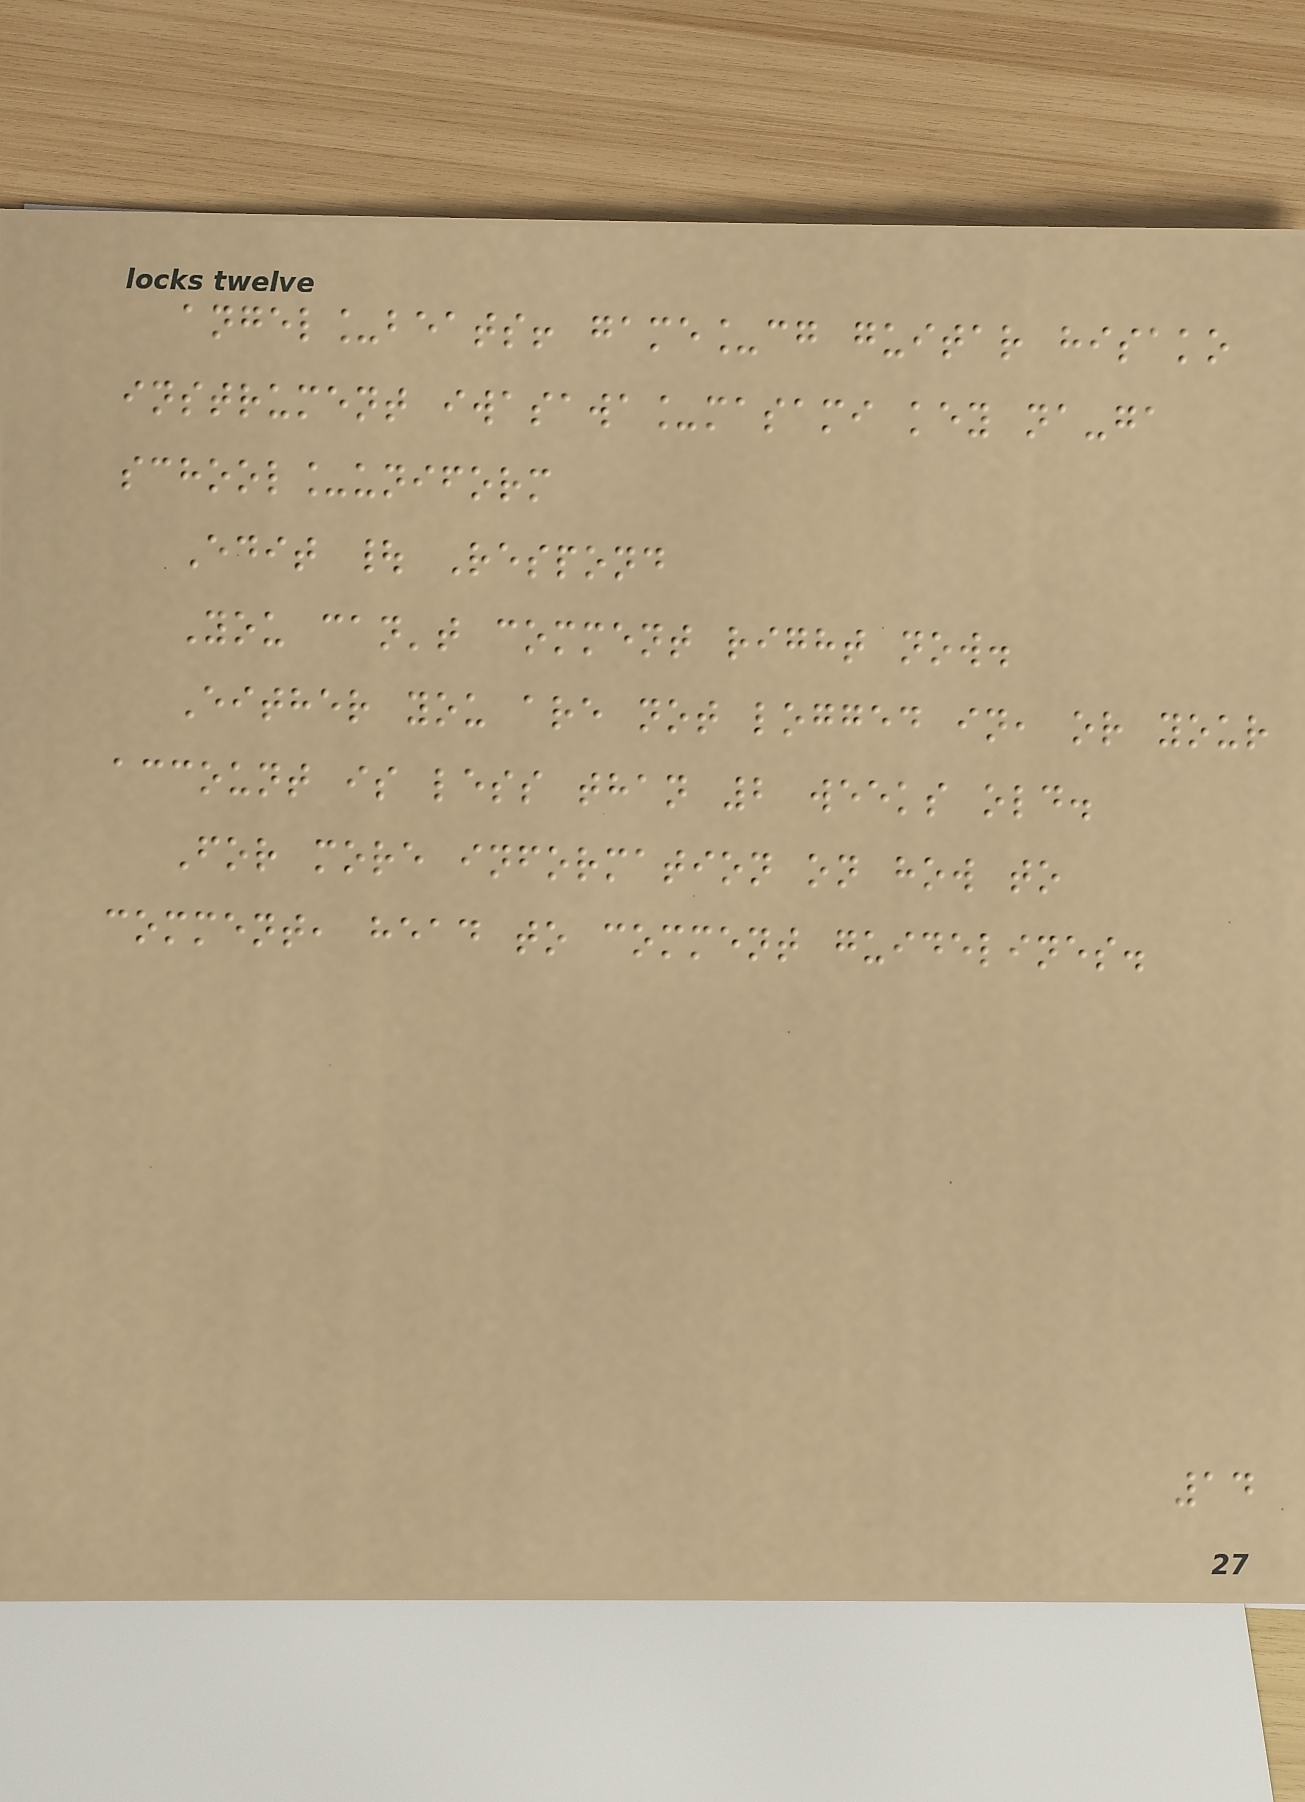angel_beats! game_cg guitar hisako
instrument iwasawa_masami key na-ga
school_uniform
Edit | Respond
You can't comment right now.
Either you are not logged in, or your
account is less than 2 weeks old.
For more information on how to
comment, head to comment guidelines.
14
